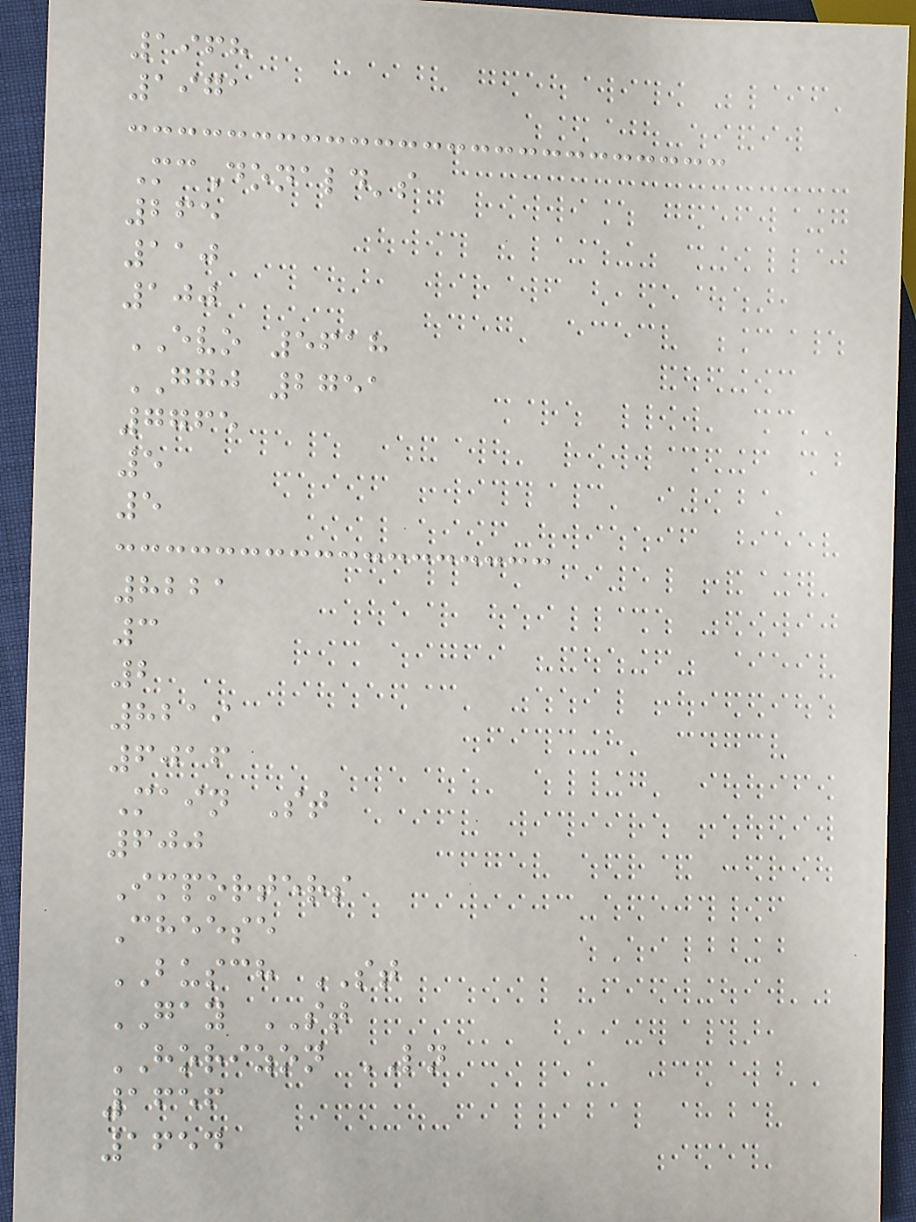1968
1971
McDonald's
265
110
100
EVO 5618
GGJ 2751
7765
5
5
8221
3
2
8219
6016
Main St
600
Importers
Cheese
BUSCH ST
GAY ST
HORIZON LN
1656
1654
